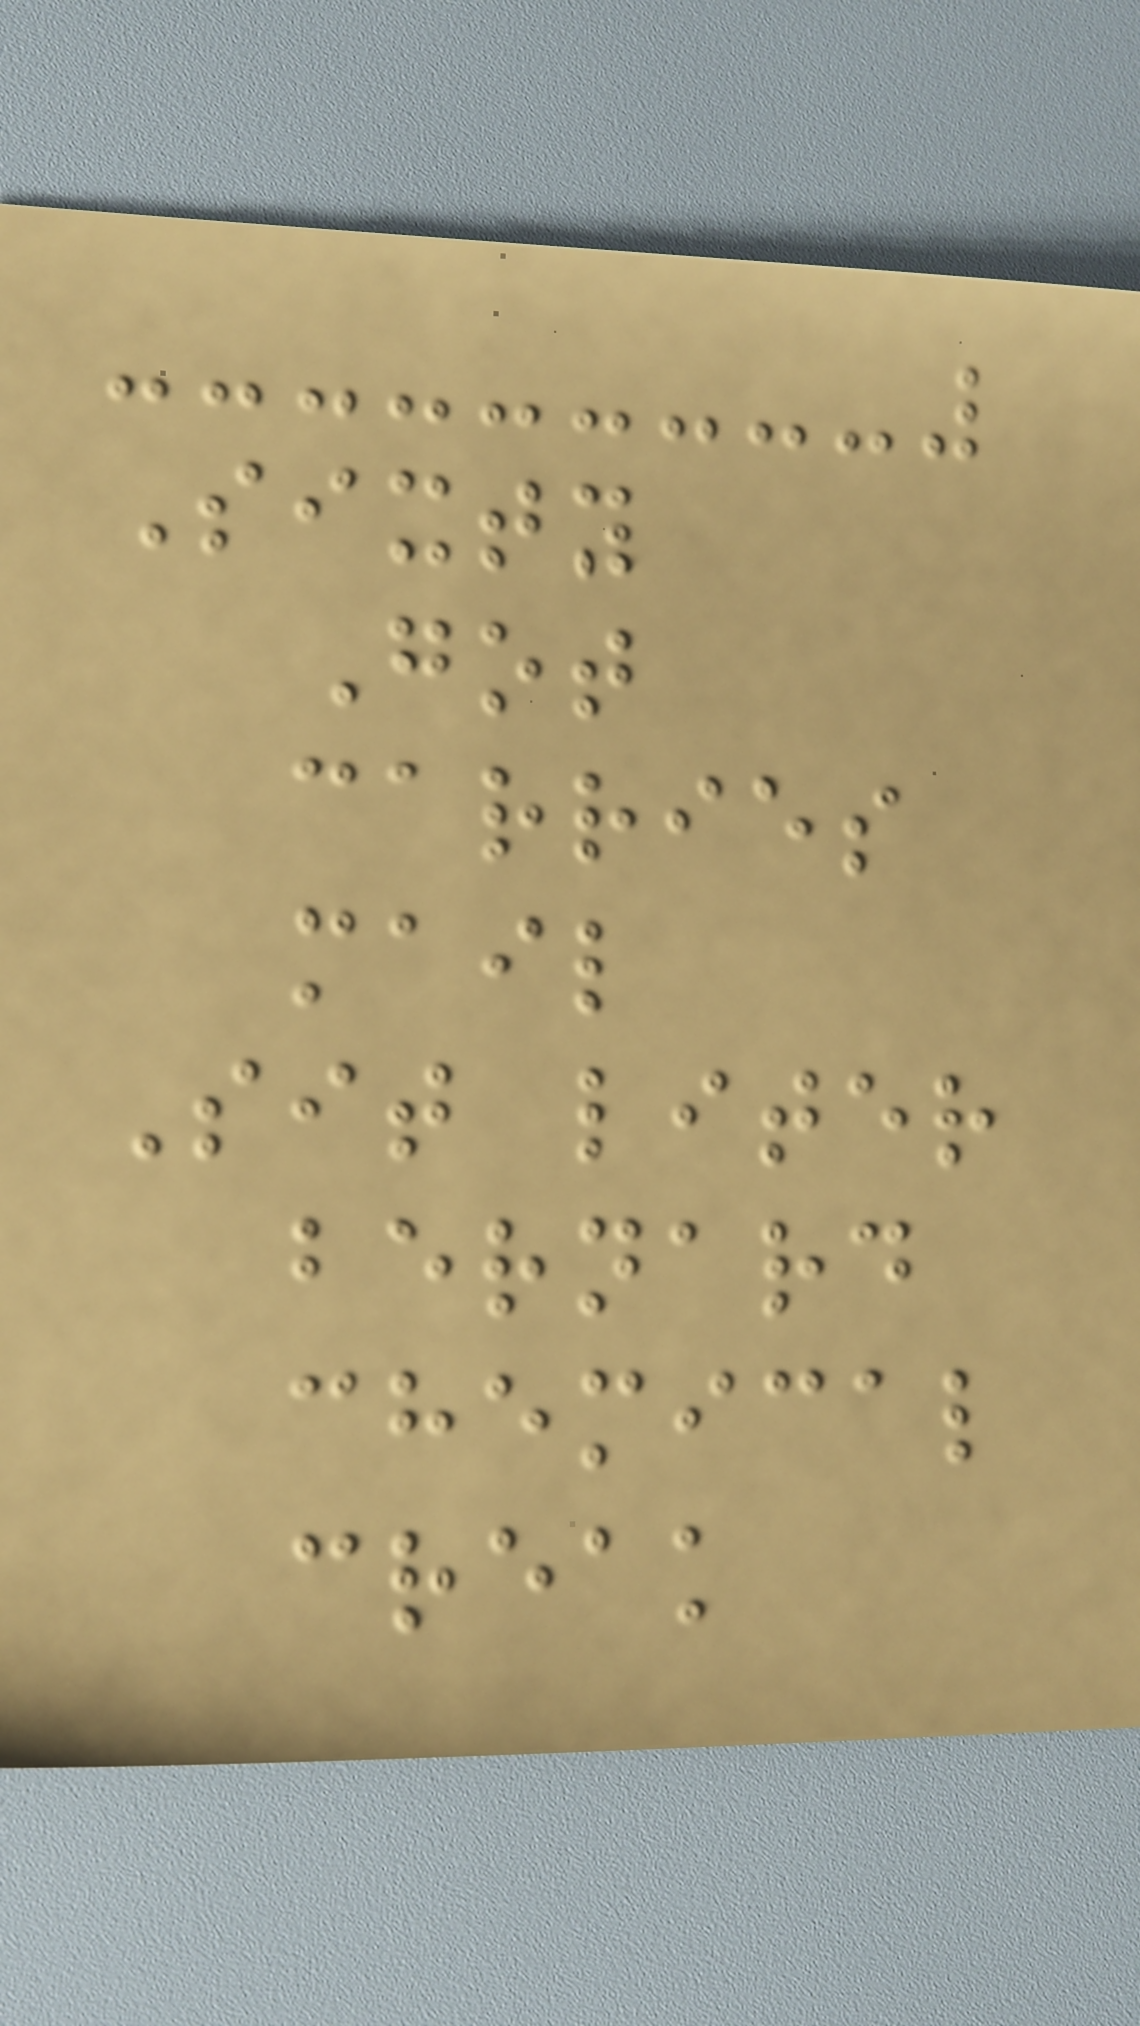Sixty
Got
carries
mail
Sit liter
bernard
chemical
creak
